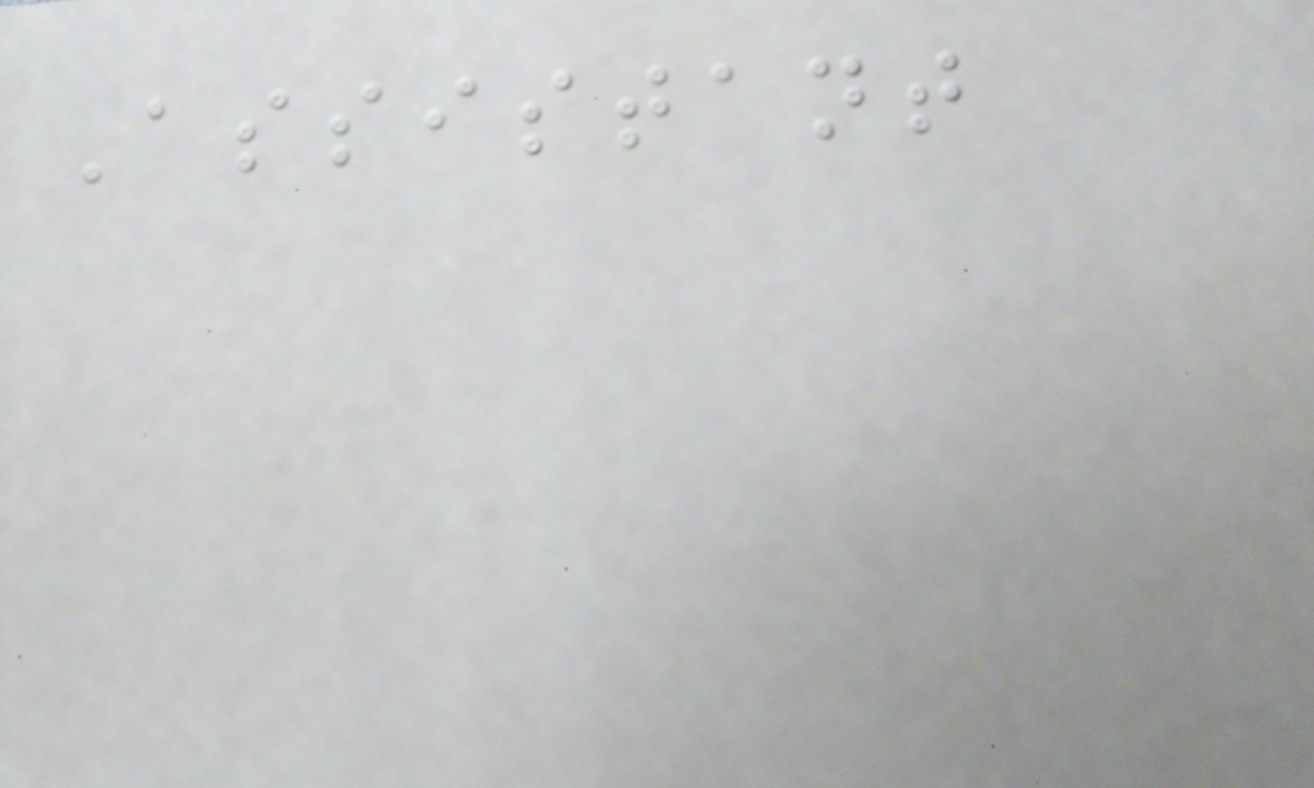Assistant
